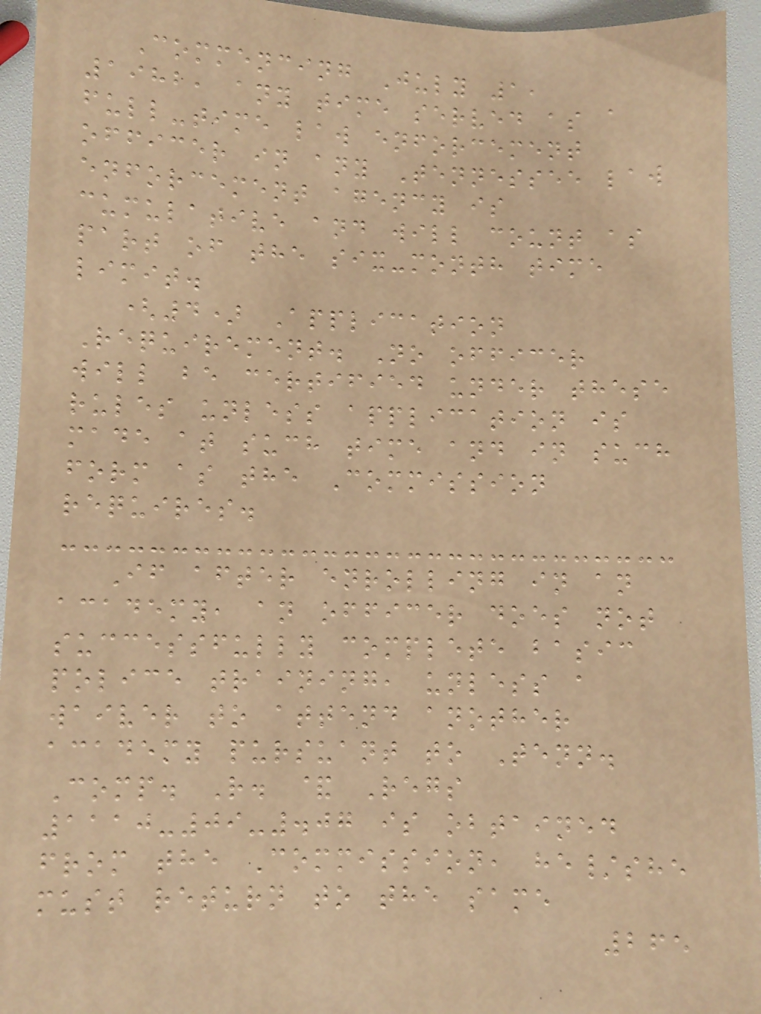Commencing July 1,
1982, any time served as a
full-time law enforcement
officer in any Tennessee law
enforcement agency is
cumulative and will count as
part of the six-month time
limit.
(4) Application
Requirement. No officer
will be certified under these
rules unless application is
made at such time and in such
form as the Commission
requires.
If after enrolling in an
academy, an officer does not
successfully complete basic
police training, unless a
waiver to attend another
academy pursuant to Tenn.
Comp. R. & Regs
1110-09-.07 is obtained
from the Commission, he/she
must return to the same
265
